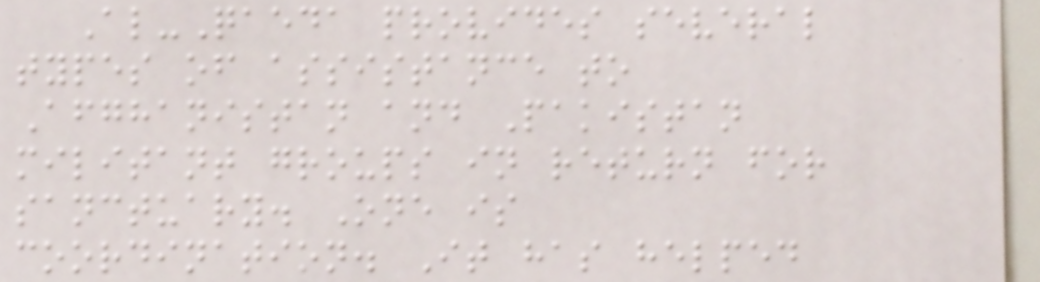Al-Qaeda provides several
types of assistance to
Afghanistan and Pakistan
militant groups in return for
sanctuary. One is
coordination. It has helped
